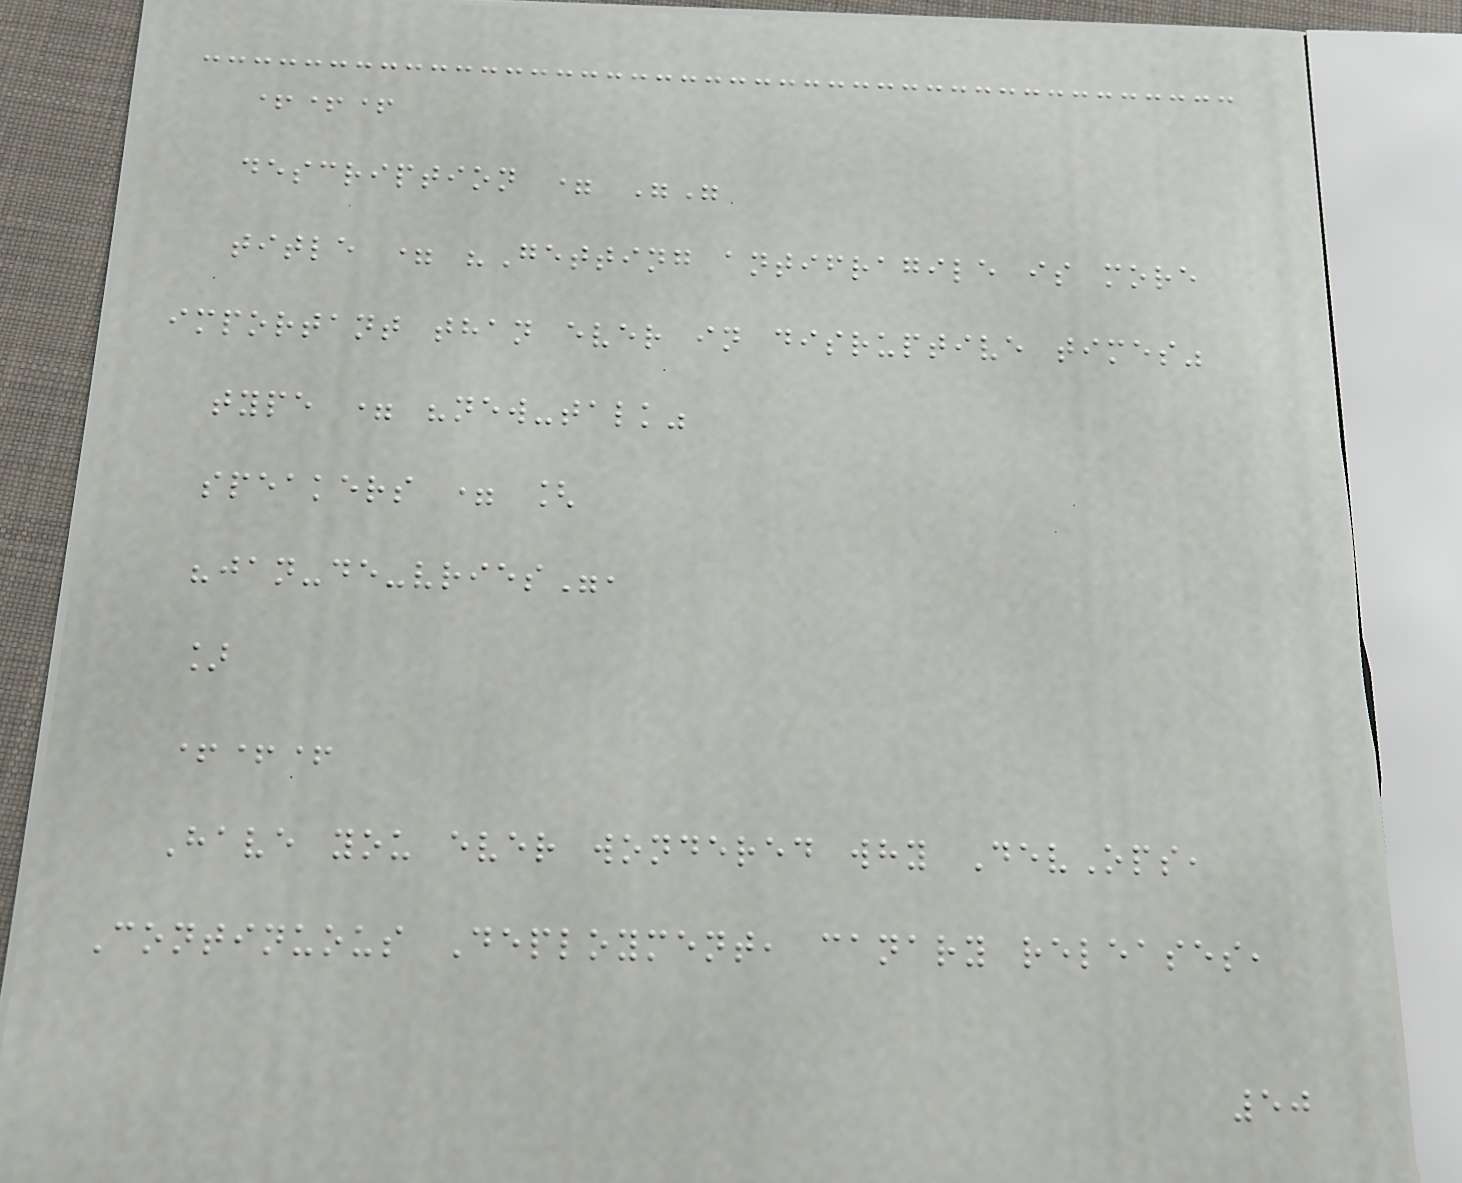+++
description = ""
title = "Getting antifragile is more
important than ever in disruptive times"
type = "new-talk"
speakers = [
"jan-de-vries",
]
+++
Have you ever wondered why DevOps,
Continuous Deployment, canary releases,
50
